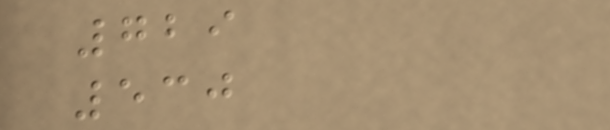729
530
